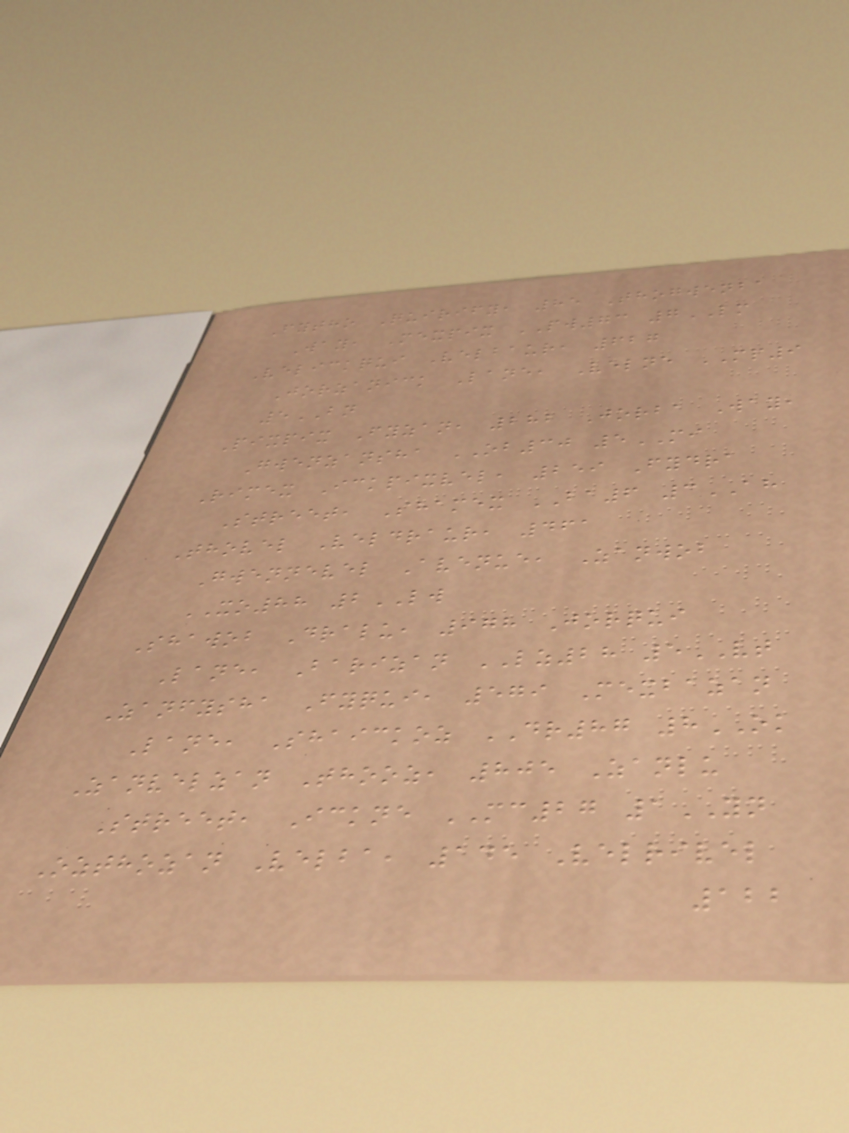Fytho Quirify, 85 Thogwenba
Way, Mexpix PW73 7LM
Velickqui Velbaur, 627
Jorzanick Lane, Velne MP9
5BN
Pixpix Fyzan, 282 Jorba Way,
Gwenzansha OB30 5MI
Rimex Ickpixvel, 259 Fydra
Street, Shamex BA6 3AH
Thovel Veldraur, 461
Gwennevel Avenue, Zanwob
XO88 2LW
Shawob Dralu, 978 Jorqui
Lane, Barizan LZ28 5VT
Zanfysha Fyqui, 579 Mexbazan
Lane, Shaickoz DR87 8OK
Zanvelzan Thooz, 805 Zanlu
Street, Ickne MC27 1YN
Ozthozan Velba, 145 Velrivel
122
